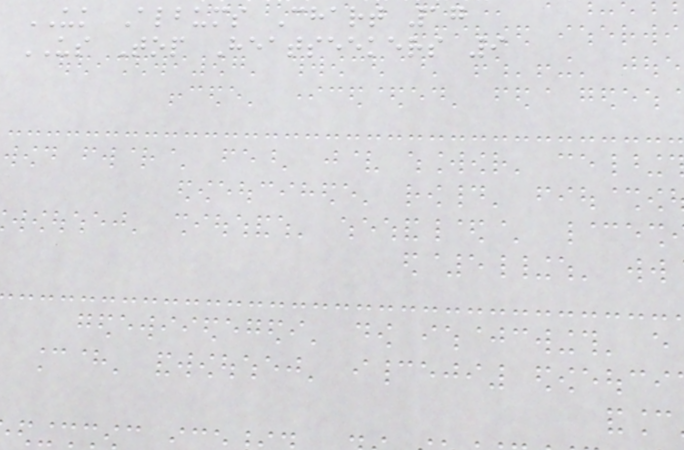UK Albums Chart 17
US Top Heatseekers 9
